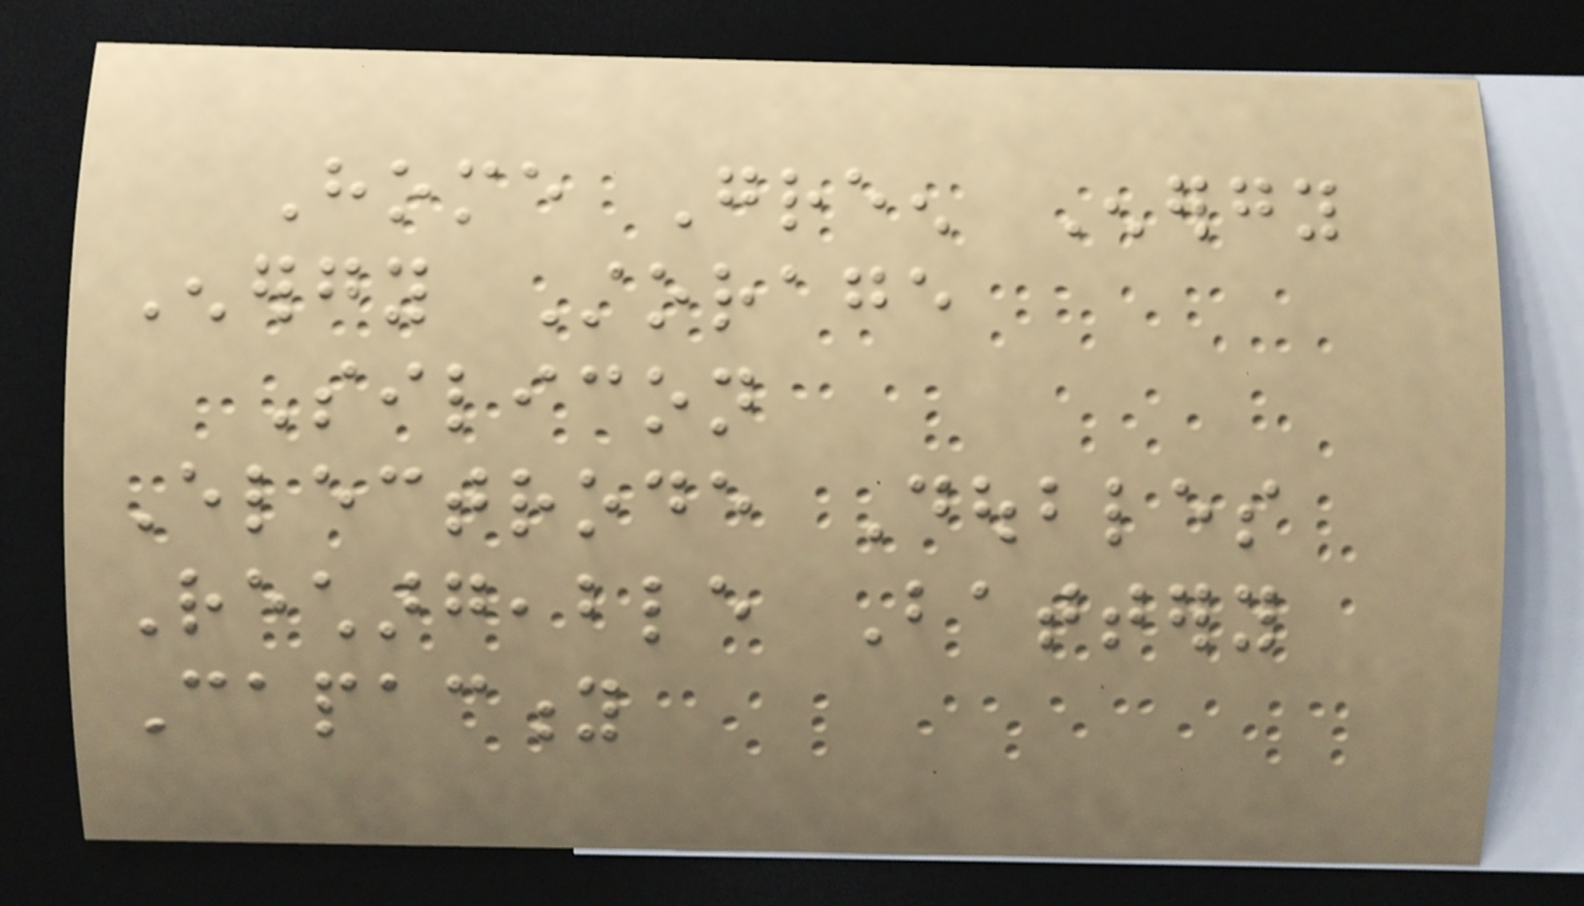Home Green Energy
Energy Storage
Silicon
Electrode Doubles
Rechargeable Battery
Capacity
